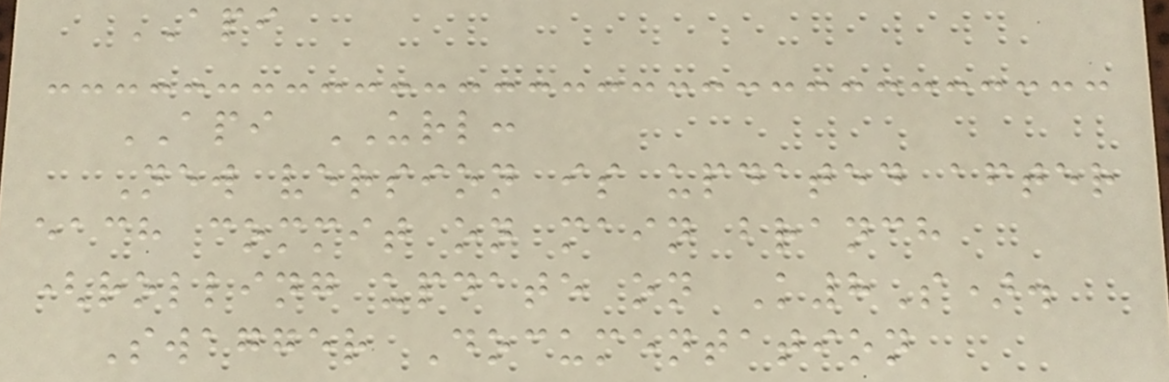API
API URL:
New version is updated after
each commit on main branch
(rolling update on K8S).
Swagger Documentation
